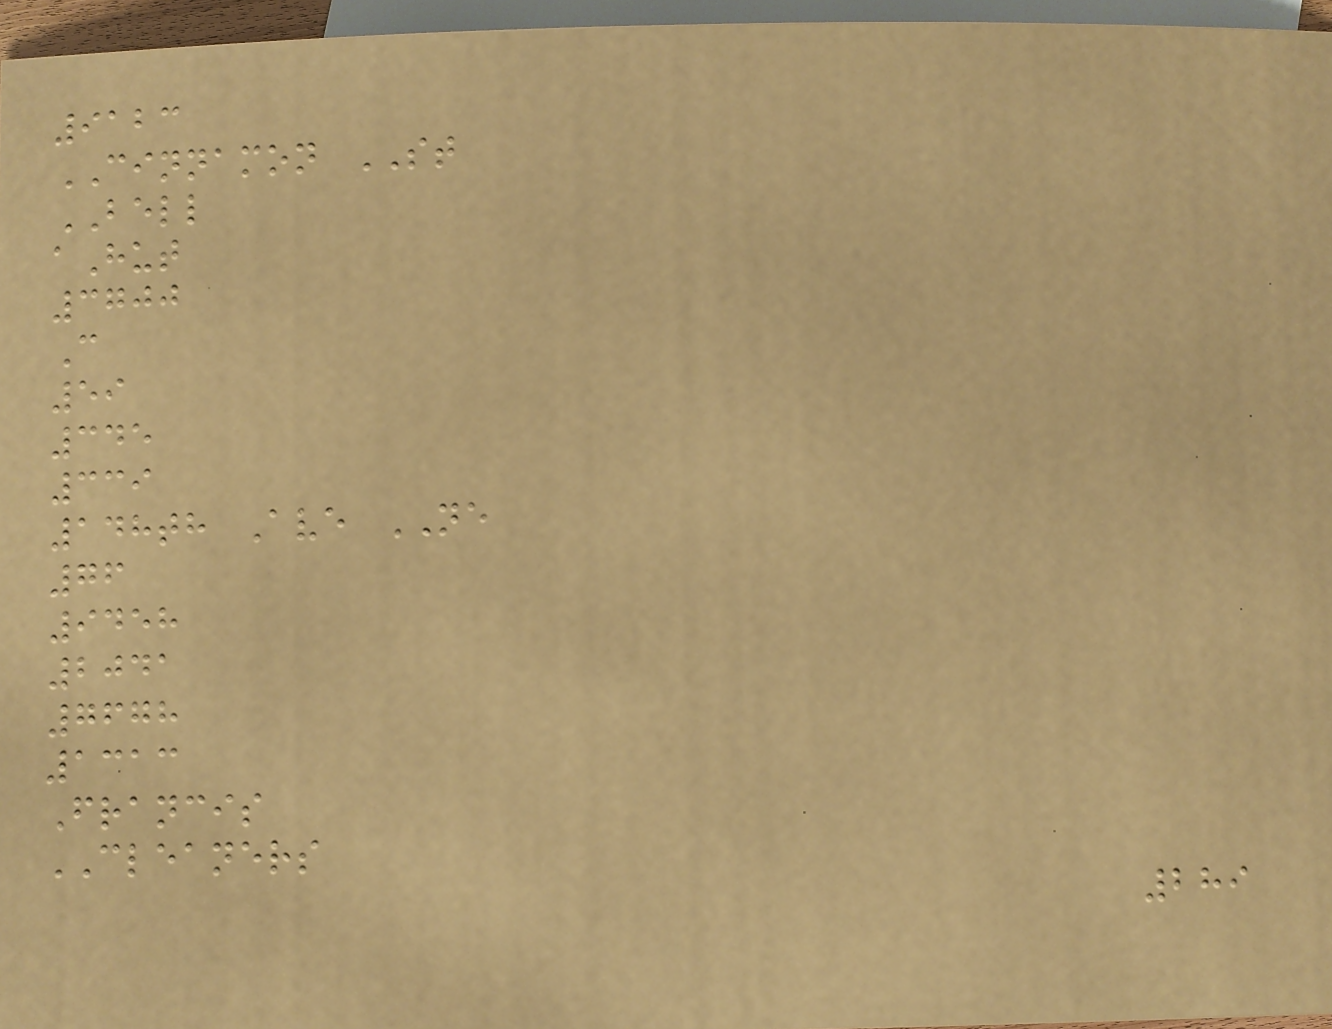9123
CINNAMON ST
BELL
aHut
3700
C
59
345
339
148th Ave NE
76
9458
2041
7678
1313
Francis
CLEANERS
289
